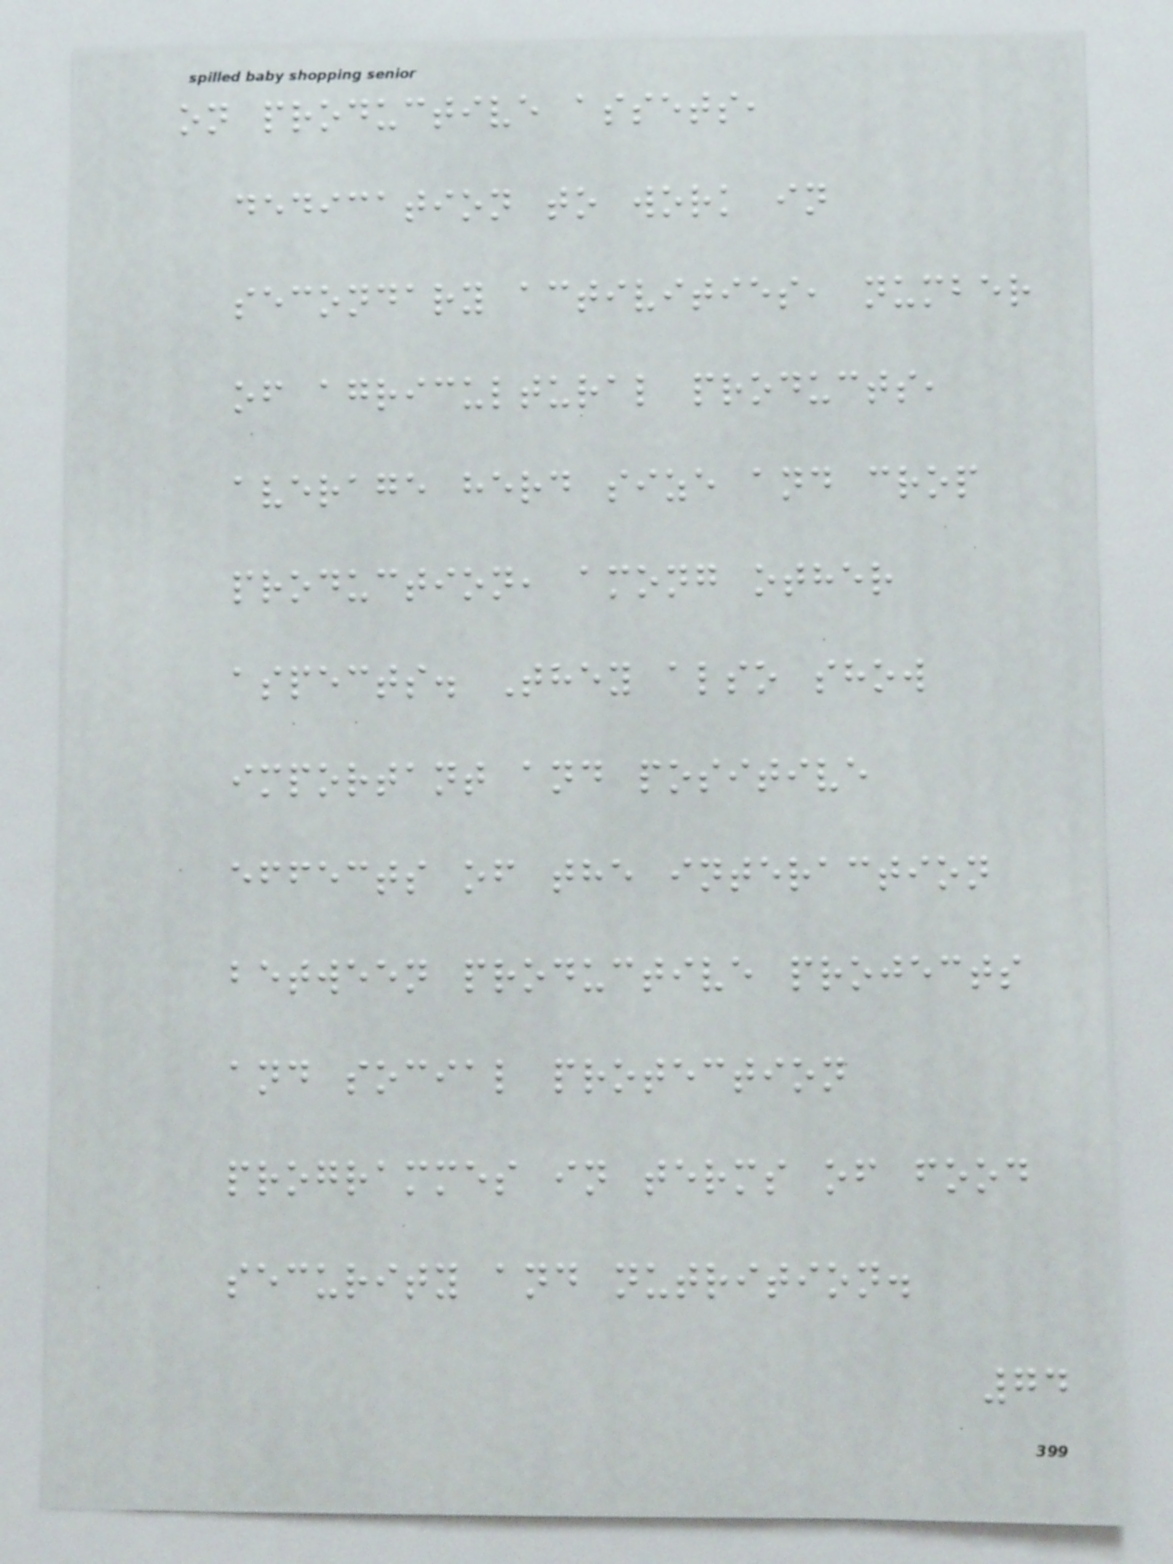on productive assets,
dedication to work in
secondary activities, number
of agricultural products,
average herd size and crop
production, among other
aspects. They also show
important and positive
effects of the interaction
between productive projects
and social protection
programmes in terms of food
security and nutrition.
74
